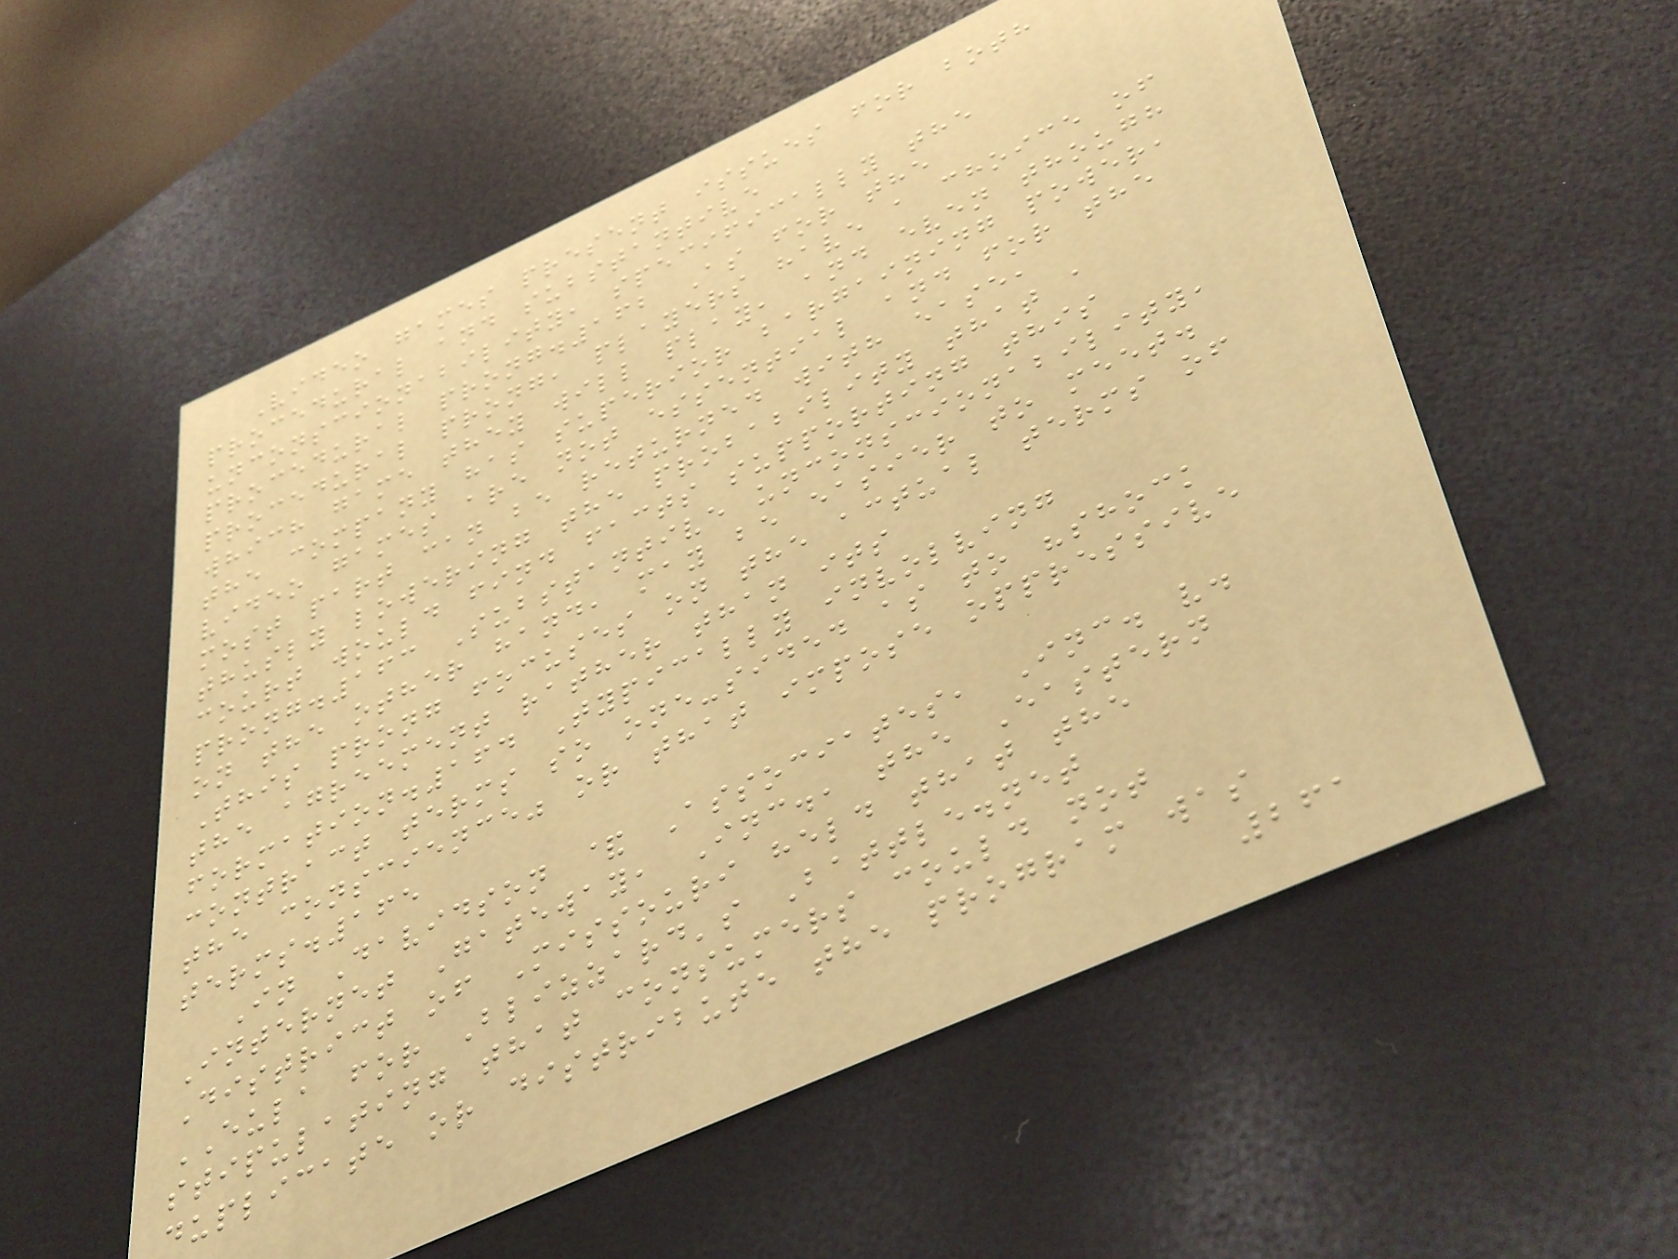Video games present issues for both
procedural and substantive
unconscionability, specifically the
procedural prong.162 As for the
procedural prong, players have a choice of
which game they will play, and even though
the company has superior bargaining power,
video games are not essential and for the
most part can be returned with ease,
thusly lowering the probability that a
court would find facts supporting this
prong.163 Substantive unconscionability,
on the other hand, may be easier to meet.
This prong focuses on the actual terms of
the agreement rather than its
formation.164 Typically involving
contract terms so one-sided as to "shock
the conscience" or that impose oppressive
terms.165
In Davidson & Associates, Inc. v.
Internet Gateway, Inc., the Eastern
District of Missouri held that the
EULA for Blizzard's Battle.net
stipulating that consumers could not
duplicate or distribute the program was
261
